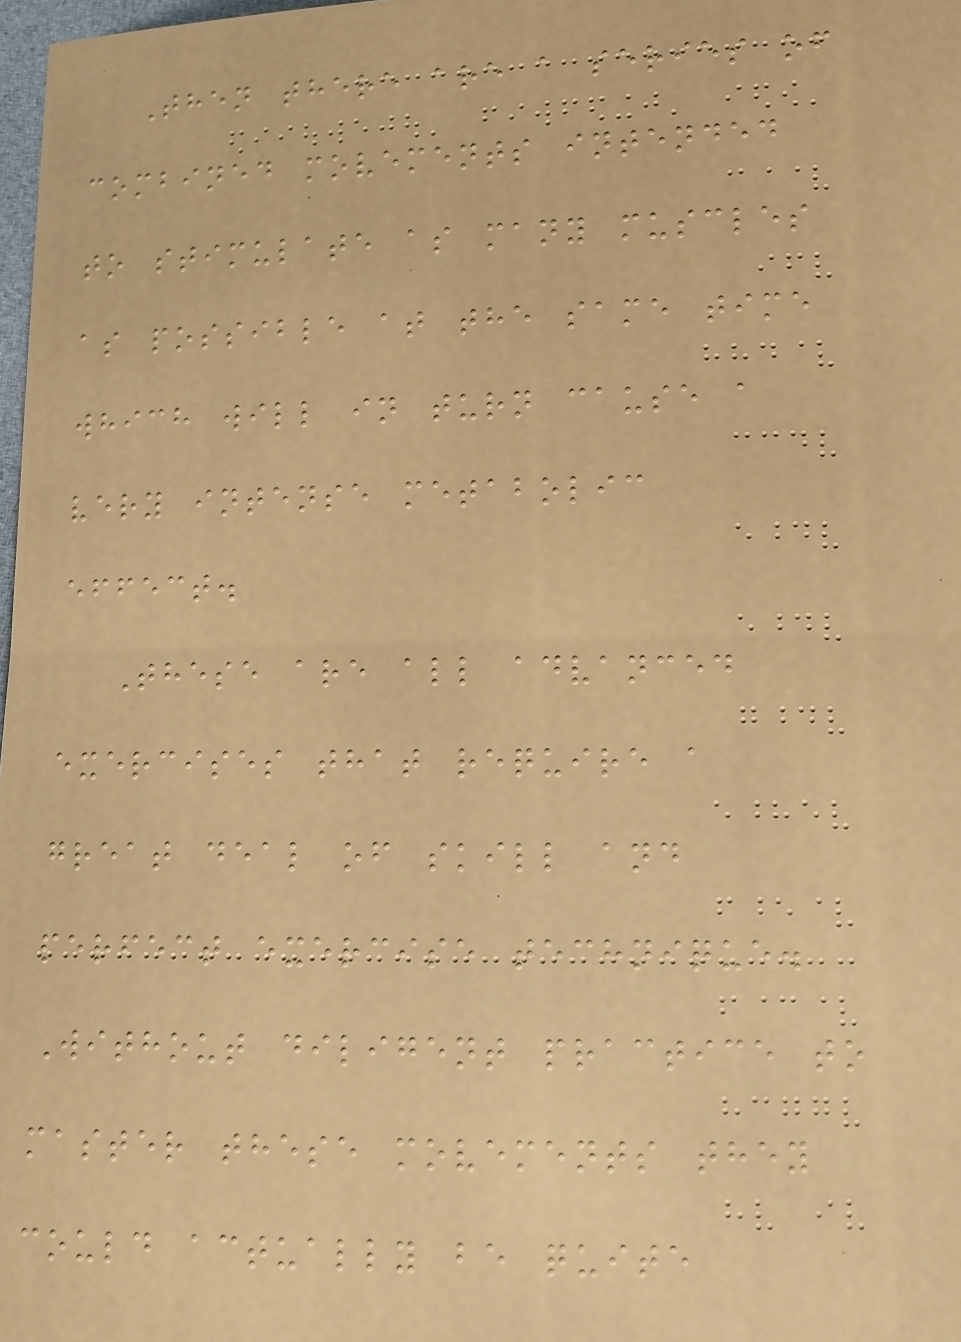Then there are a series of
combined movements intended
to stimulate as many muscles
as possible at the same time
which will in turn cause a
very intense metabolic
effect.
These are all advanced
exercises that require a
great deal of skill and
perfect exercise technique.
Without diligent practice to
master these movements they
could actually be quite
